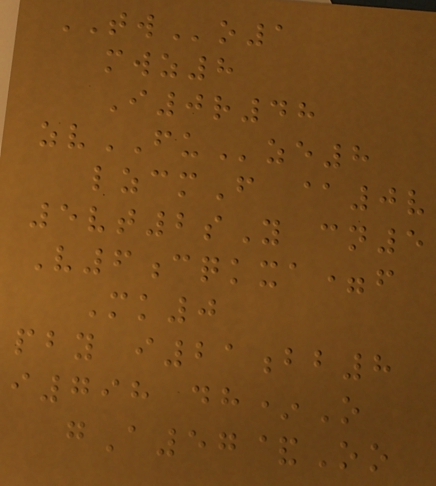TWo1
mwz8
I0r48
zvFUze8
lzcmF @0v
5vt2sY cn5
V6cqkxa=f
Mk0
pby i21bb8
i798 dh*O
gA57&Oo
